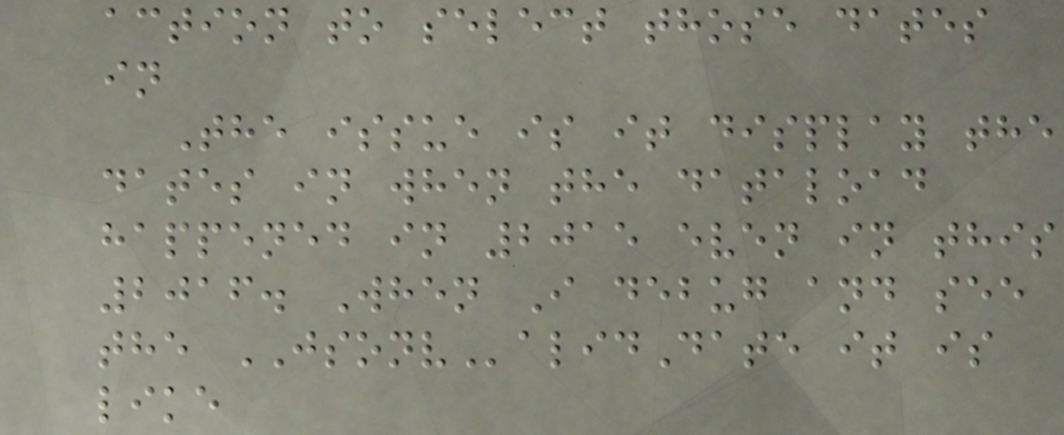action to select those dates
in
The issue is it display the
dates in when the dataload
happened in 2015 even in this
2016. When I debug and see
the JSONValidDate it is
like
